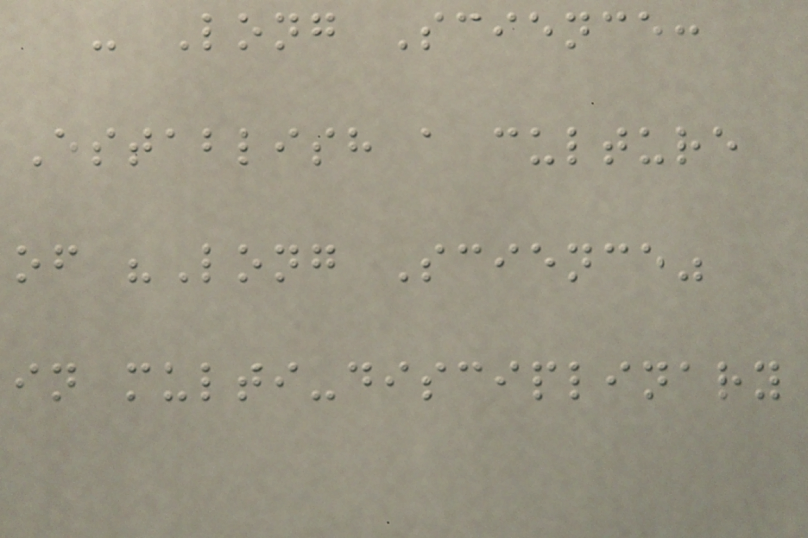- Long Science:
Establish a culture
of "Long Science"
in multi-disciplinary
